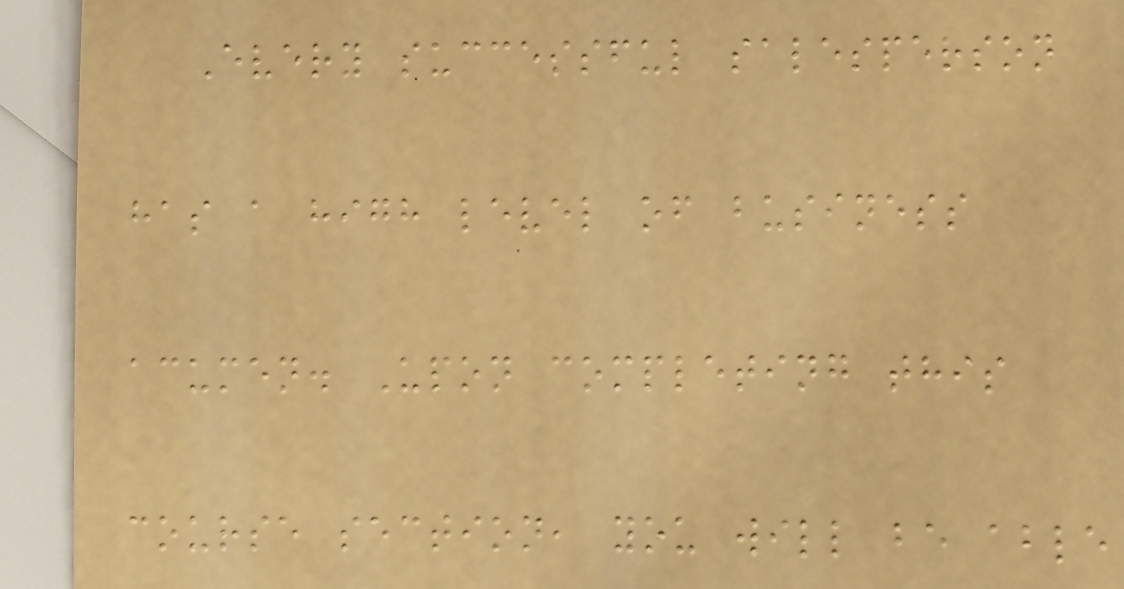Every successful salesperson
has a high level of business
acumen. Upon completing this
course section, you will be able
